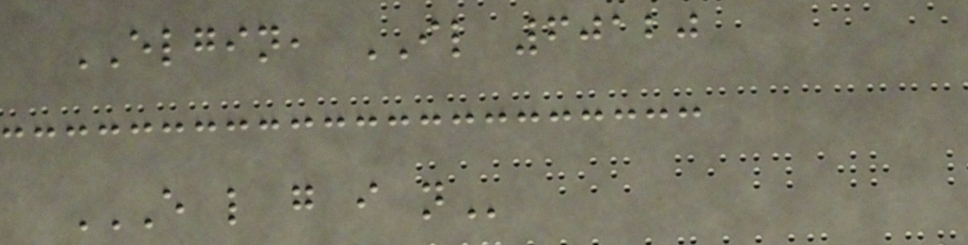ELGIN, IL 60120
E L G I N
